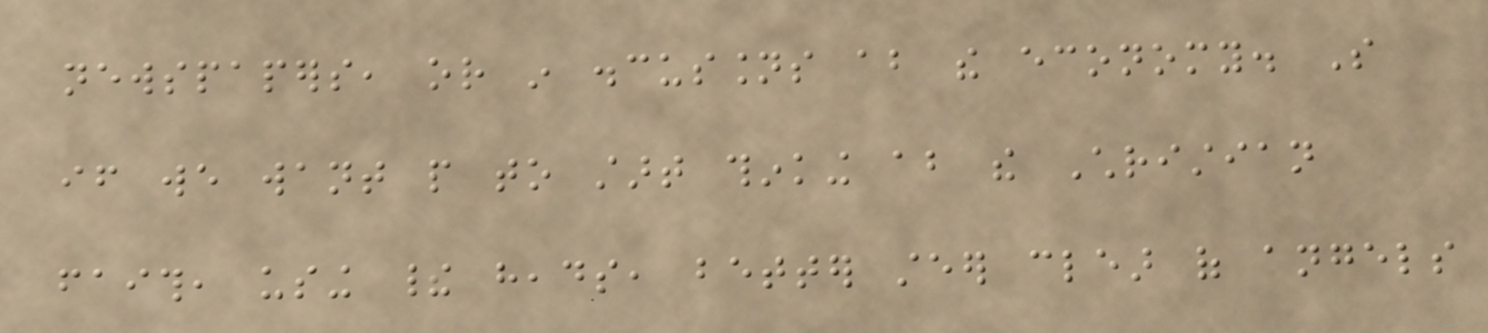newspapers, or in discussions about the economy. So
if we want people to start thinking about the Christian
faith, using their heads, better steer clear of angels
